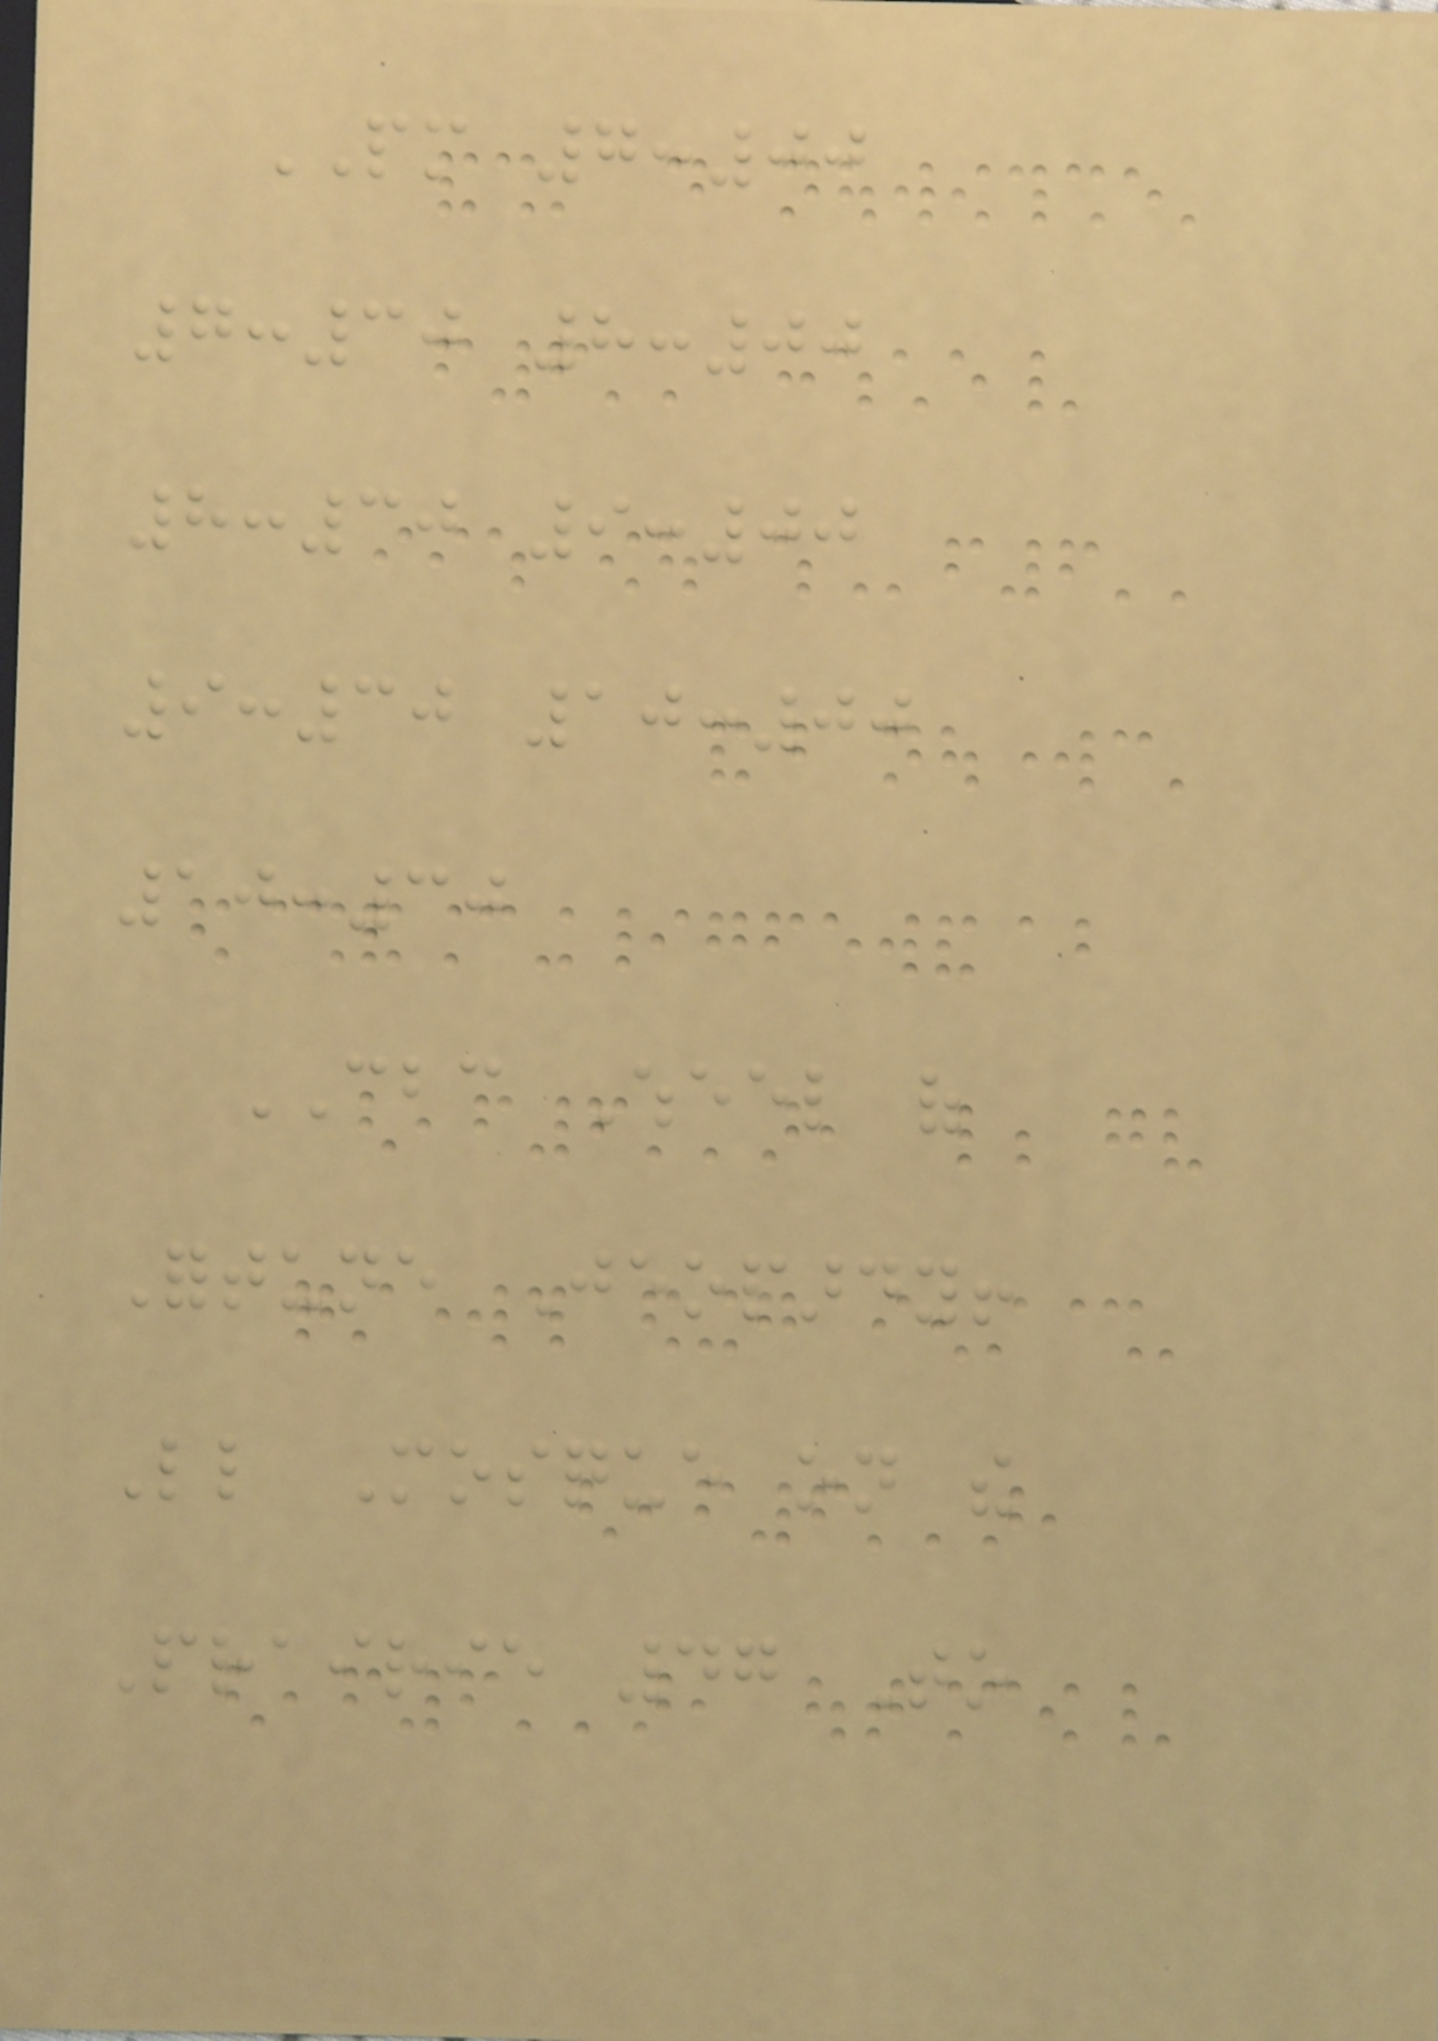PM 7:00
7:30 8:00
8:30 9:00
9:30 10:00
10:30
CBC Wheel of
Fortune Jeopardy!
Little Mosque on the
Prairie 47 To
